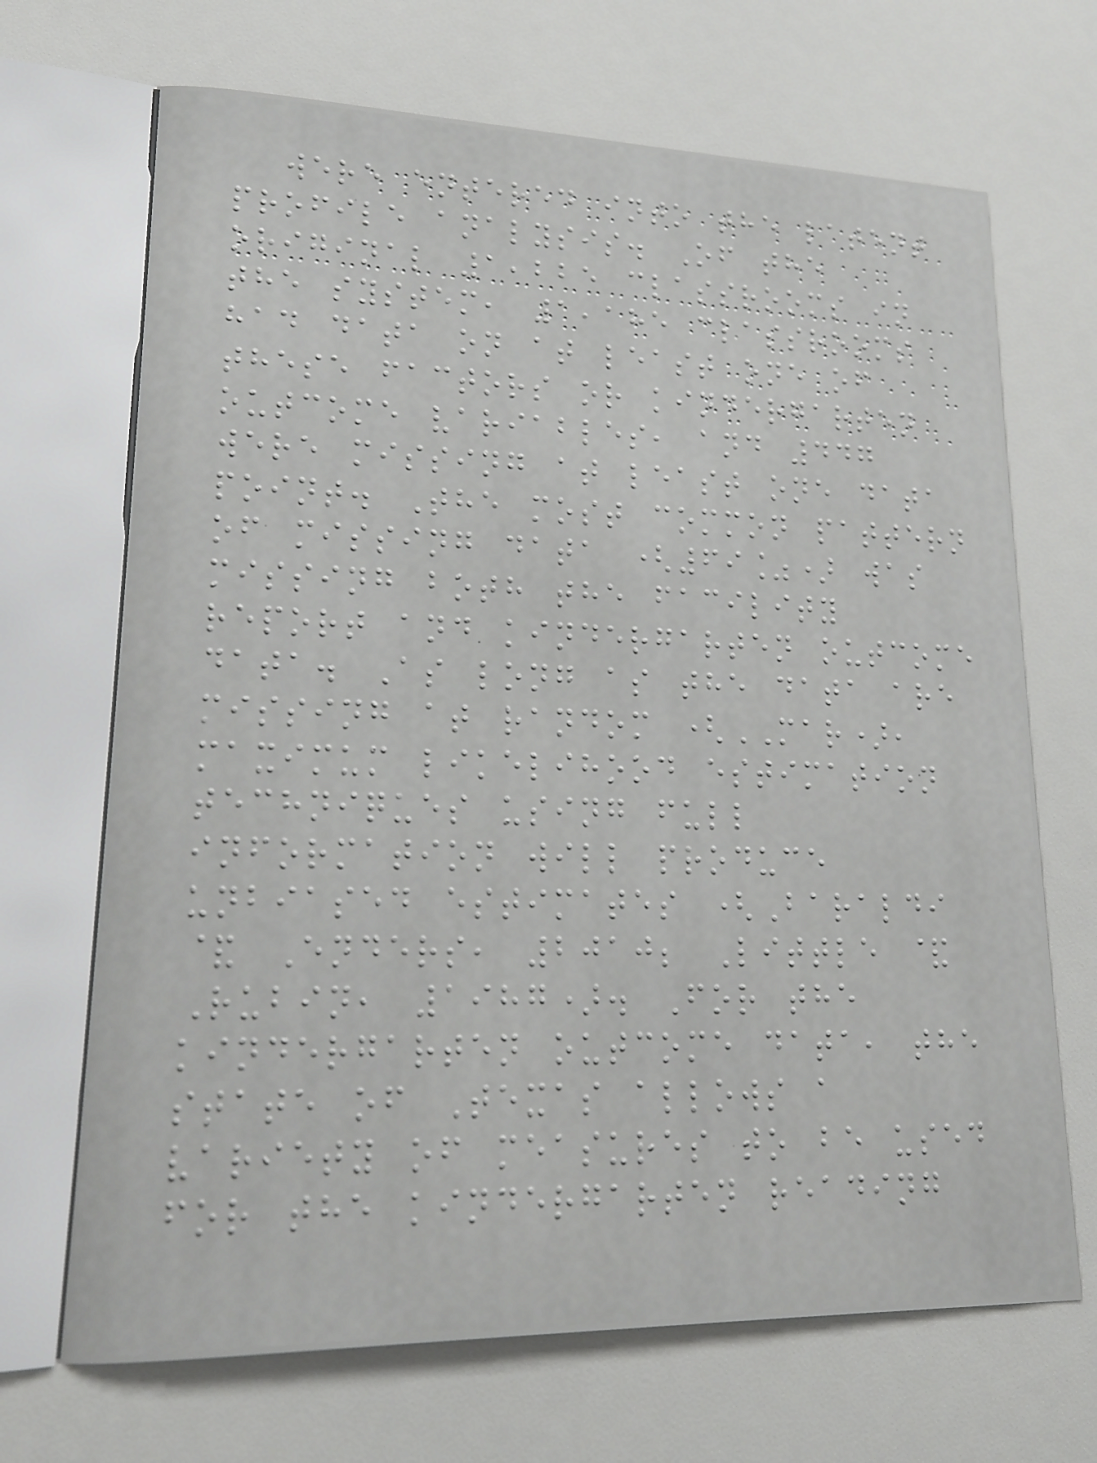were entered into the latent
profile analysis. Of the
original 1,225 classrooms in
the system, 1,185 classrooms
had data on at least one of
these factors or kindergarten
outcome variables, and 447
were missing at least one data
point. The most common pattern
of missing data (69%) was
missing both the facility
report and kindergarten outcome
data. As long as the data are
missing at random (MAR),
maximum likelihood estimation
techniques using full
information will produce
unbiased estimates (Baraldi
& Enders, 2010; Little &
Rubin, 1987). For the
kindergarten outcome data, the
state of Texas allows a
variety of measures to be used
for the kindergarten reading
